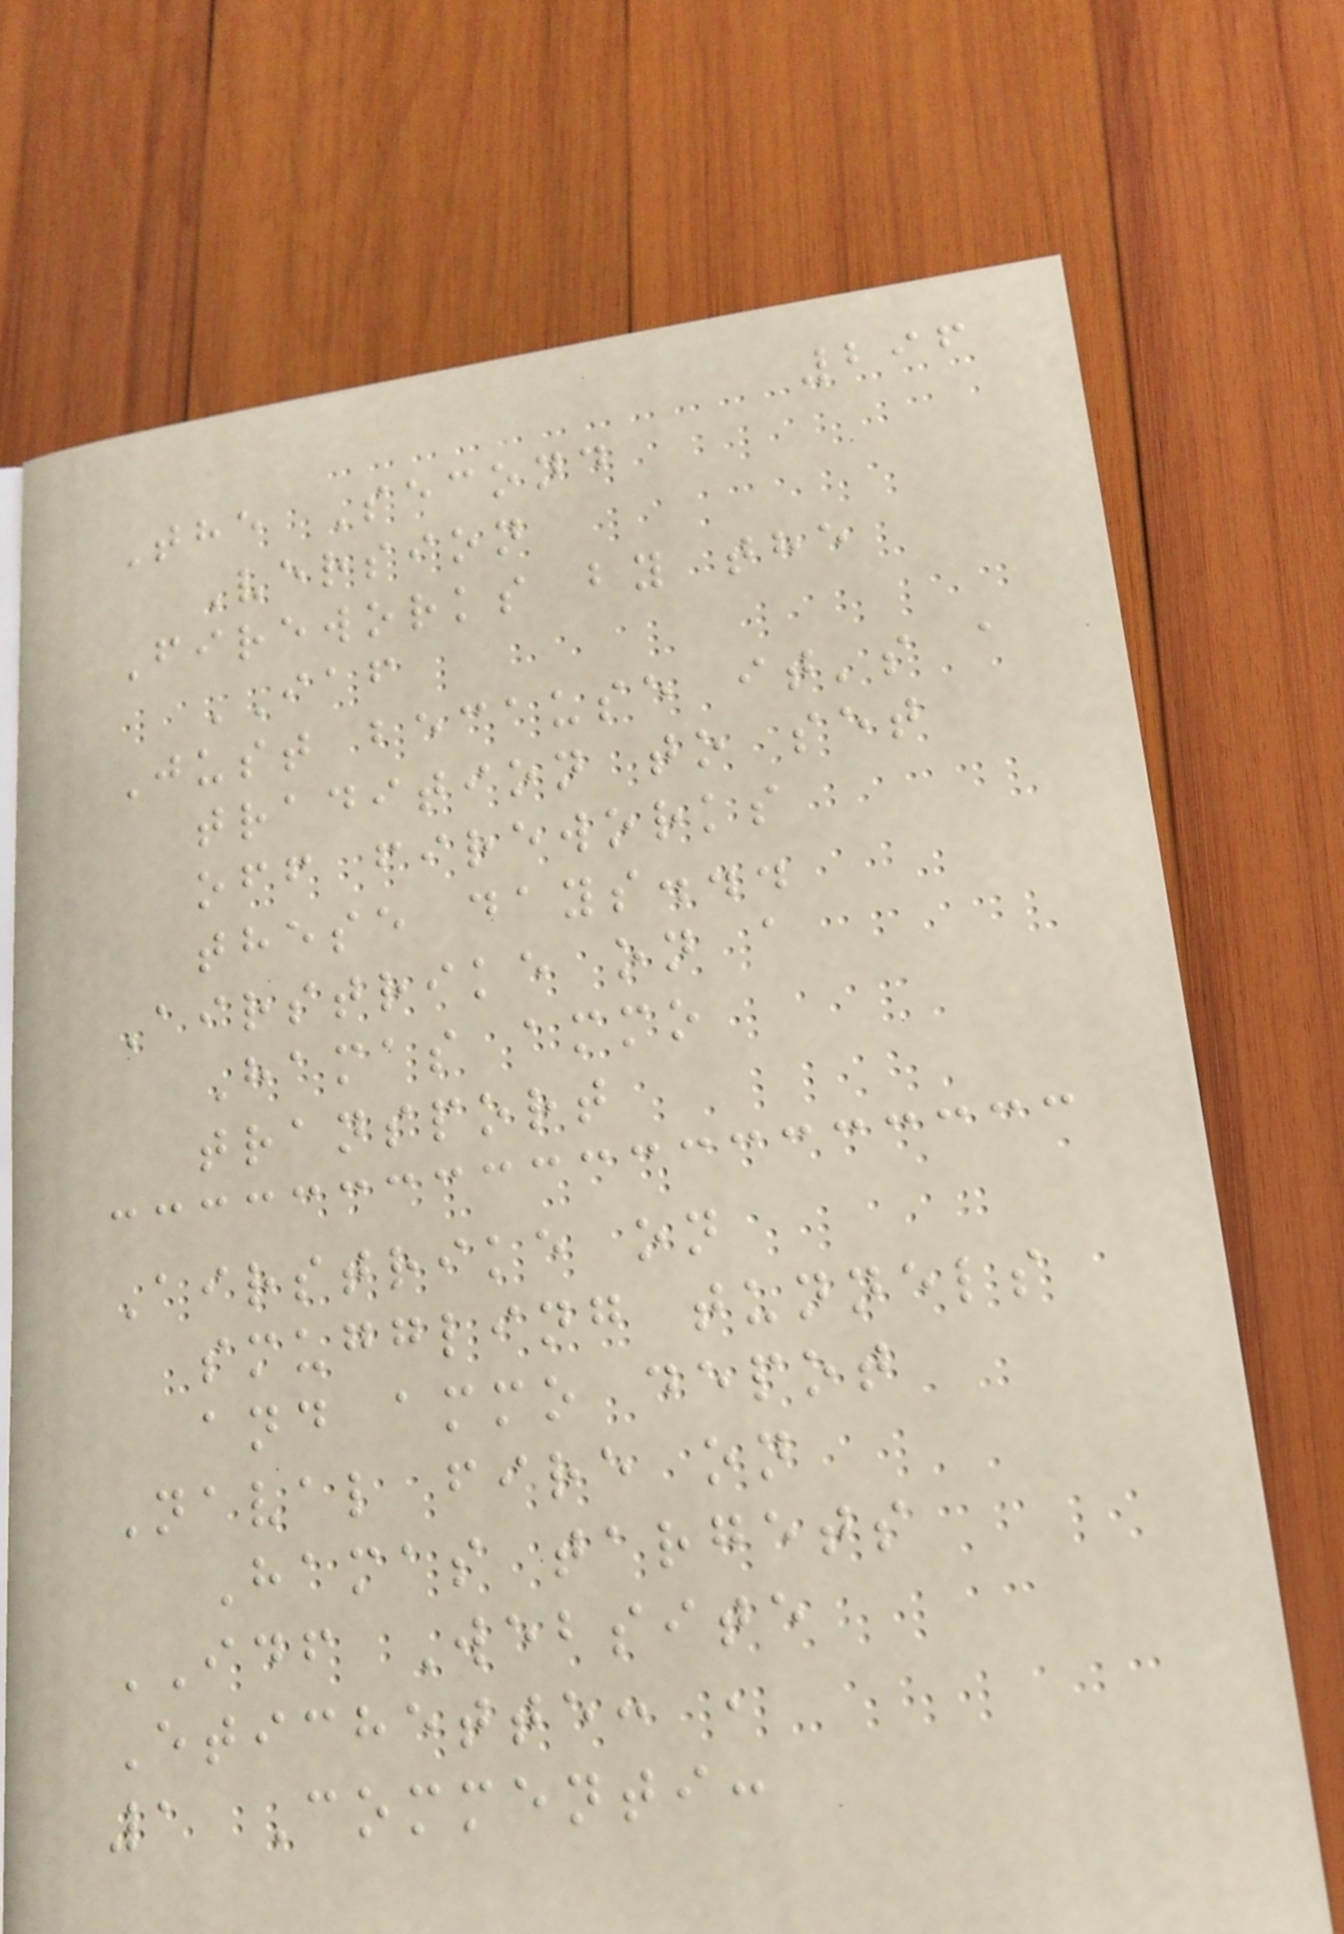296
The Second
Version
Fireworks by the
IAF
Just because it's a
tradition to set
off fireworks
these days...
Airstrike on a
Hamas ammo
transport
Airstrike on
smuggling tunnels
and ammo depot
Naval fire on
Hamas targets
IDF Website
Etichette: ,
1 Commenti:
